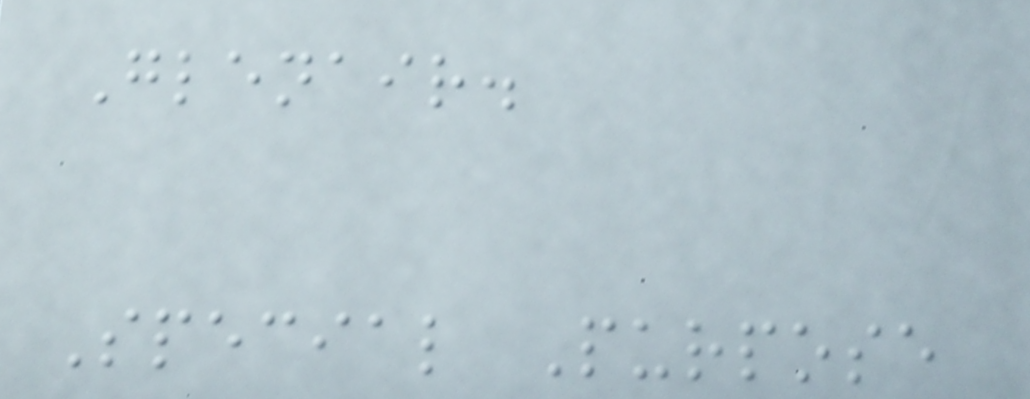Glenair.
Special Purpose
